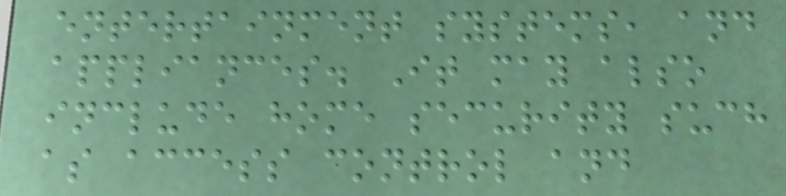entertainment systems, and
appliances. It may also
include home security such
as access control and
